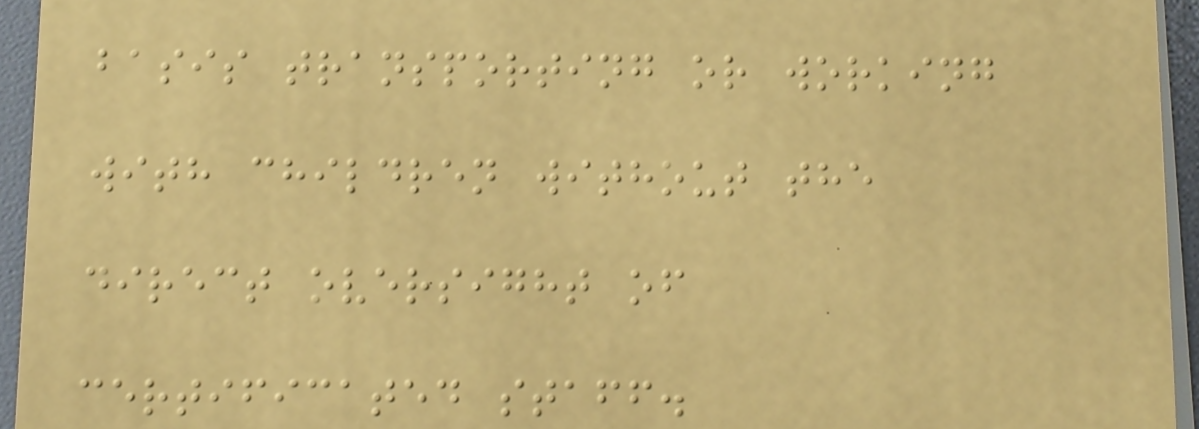basis transporting or working
with children without the
direct oversight of
certificated staff.
